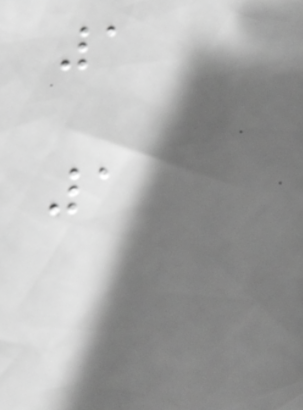1
1
